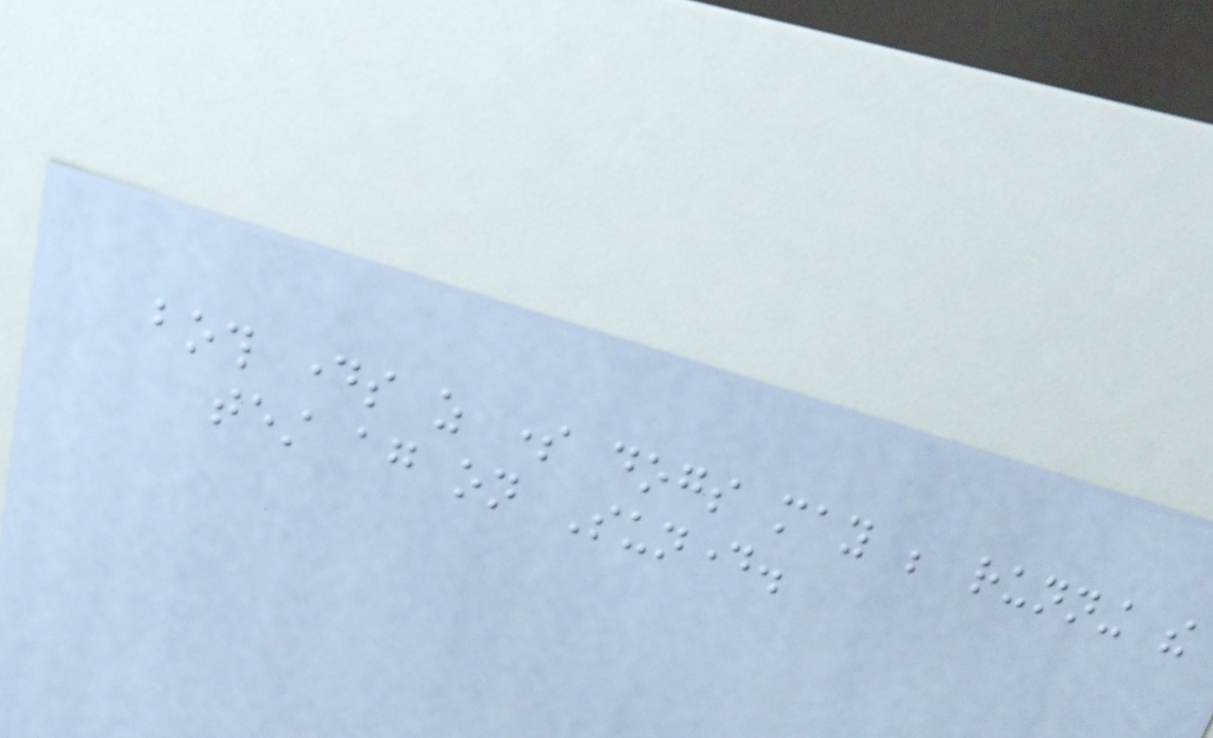both days as some dogs may be running the
test again on Sunday.
